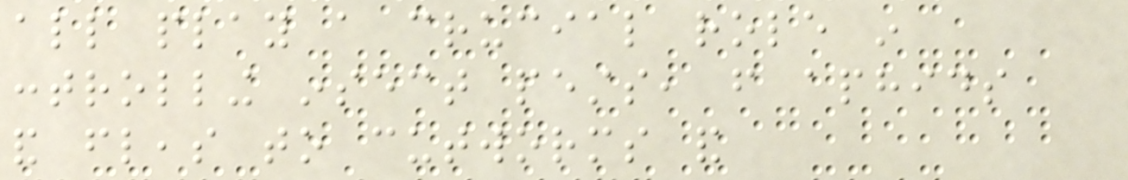all play a crucial role in
controlling insect pests, from aphids
and fleas to cutworms and
